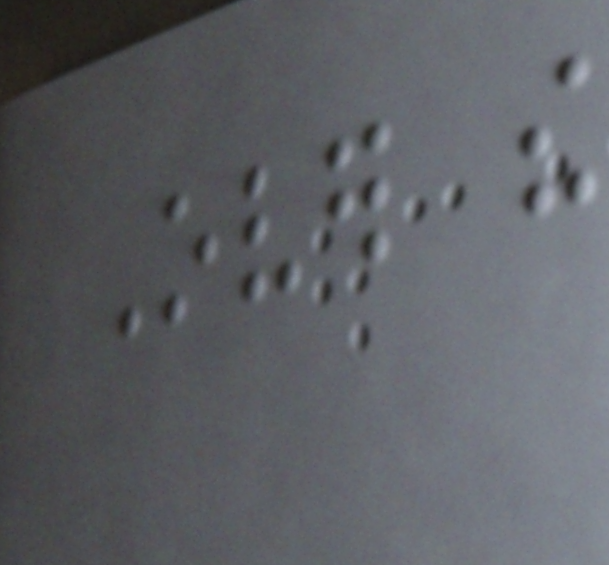Over the
